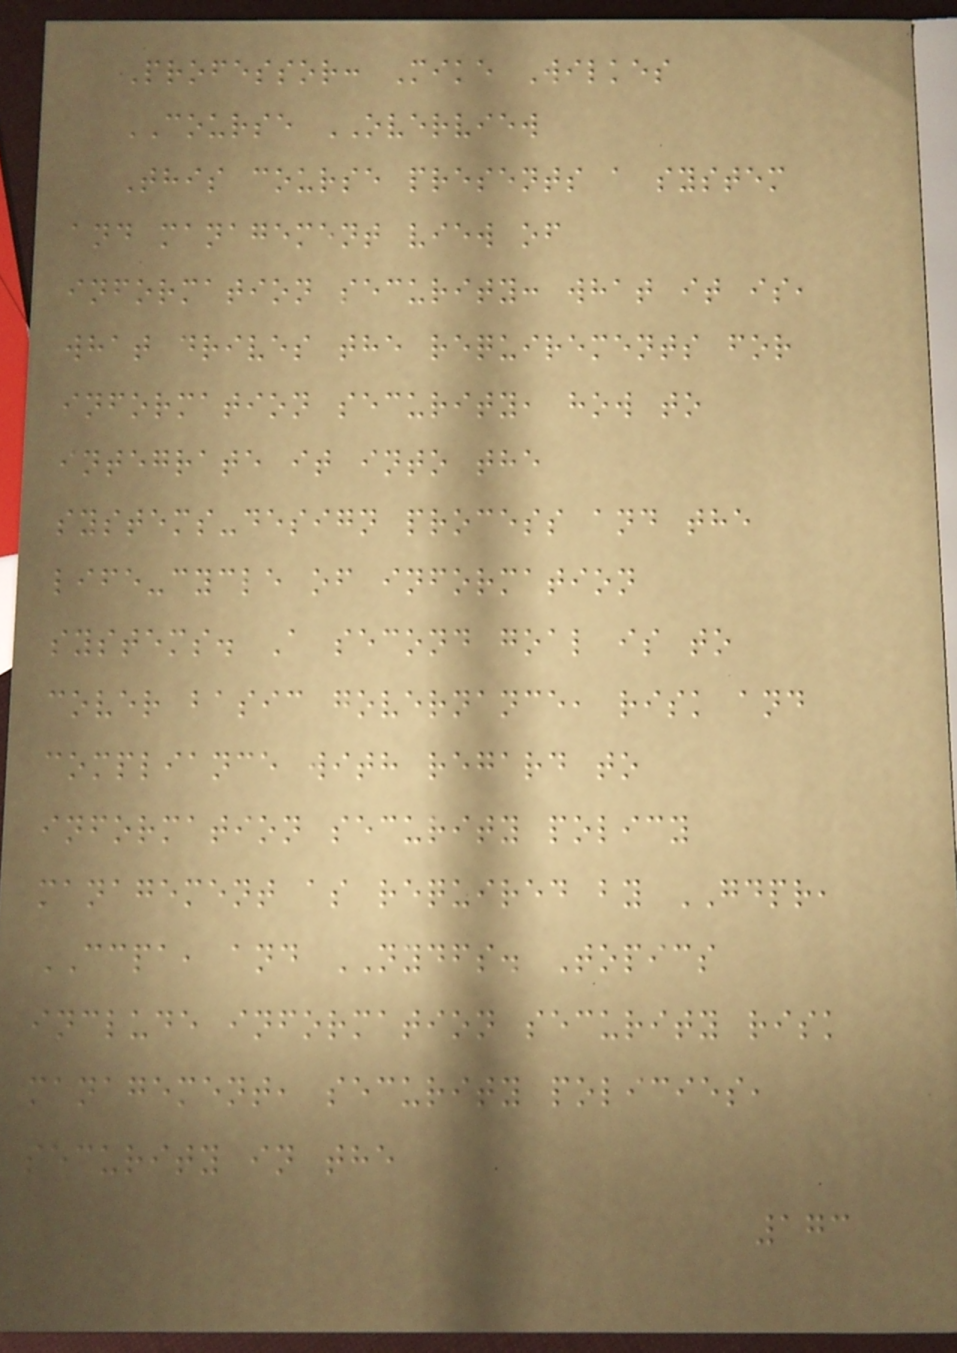Professor: Mike Wilkes
COURSE OVERVIEW
This course presents a system
and management view of
information security: what it is,
what drives the requirements for
information security, how to
integrate it into the
systems-design process and the
life-cycle of information
systems. A second goal is to
cover basic governance, risk and
compliance with regard to
information security policy
management as required by GDPR,
CCPA, and NYDFS. Topics
include information security risk
management, security policies,
security in the
173
